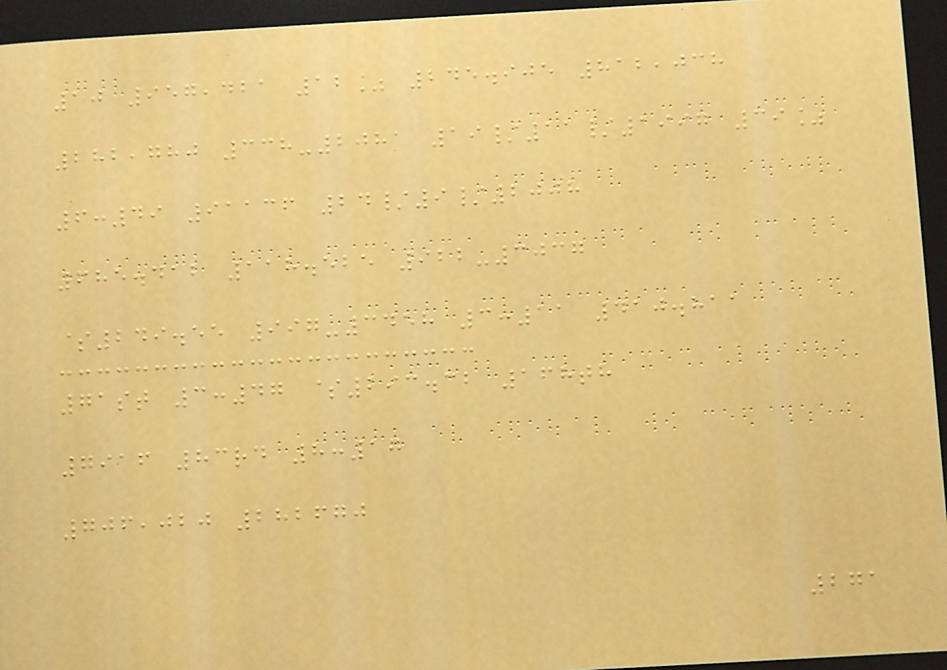10 957,421 12% 245.905 812,038
282,780 338-2081 19/11/1997 39%
6:49 91136 24/9/2008
685.412 118.525 922-3037
$249.55 997-3458 3:11 410.811
71st 3:47 $293.32 168th
7916 83rd 8:17
706,020 282670
271
